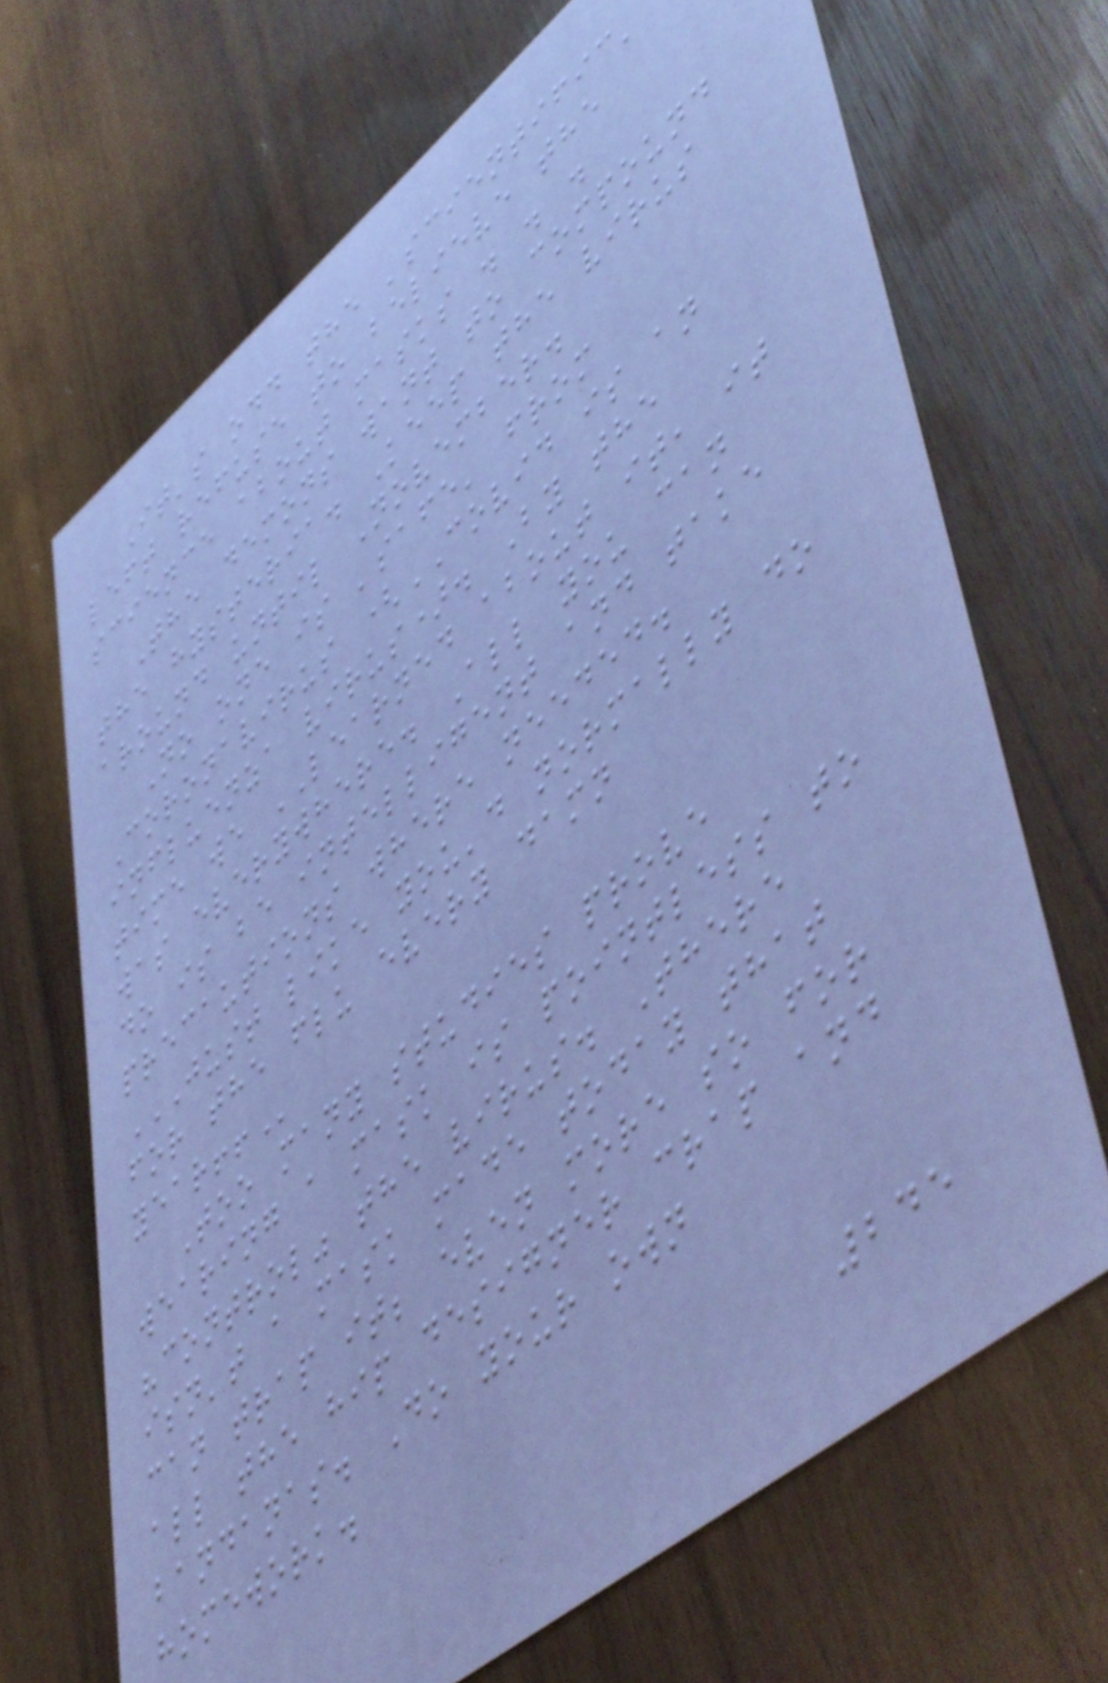It's odd the 'scientific'
left refuse to believe the
science about masks . . .
The demons want to compound
the hysteria. Keep the virus
around until November.
No one is 'safe' from
Coronavirus (COVID is an
influenza virus). By the
time we LEARNED about it, it
was everywhere. All you can
do is be intelligent and take
precautions where needed.
JUST LIKE YOU'D NORMALLY DO
FOR THE FLU EVERY DAMN
YEAR!!
Too many studies prove
wearing a mask is pointless to
"control" the virus. There
isn't a mask made today that
can trap it; even more so for
all the hip designer crap and
bandanas. Do your own
homework.
245
